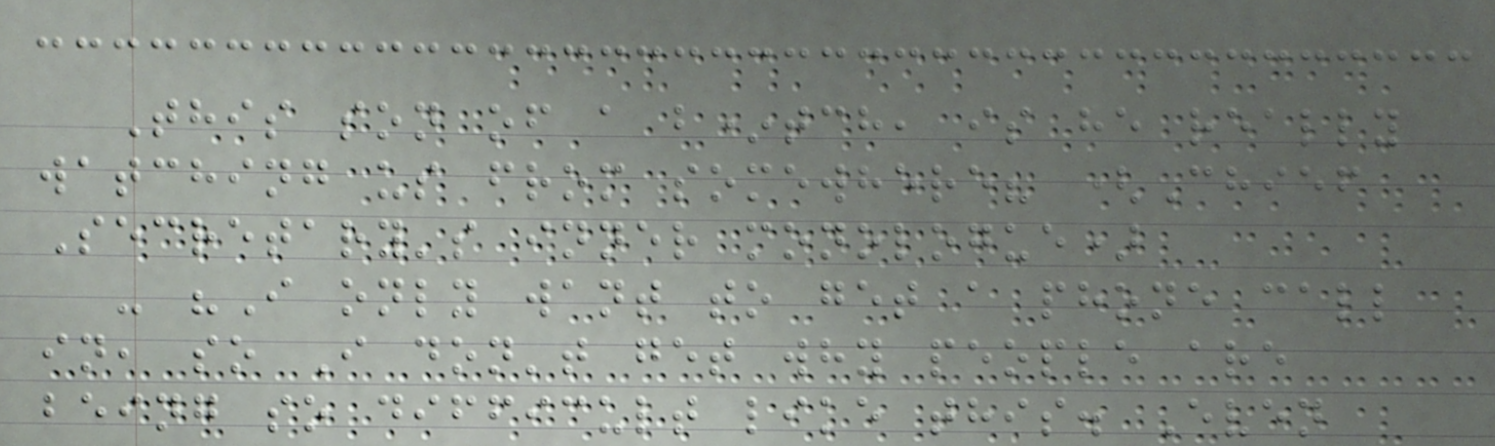This son of a b*tch, is he really
watching us from somewhere? (Chief
Secretary's inner monologue)
- "I only want to get a phone call
in, so I don't get why people are
being so difficult like this. Even
